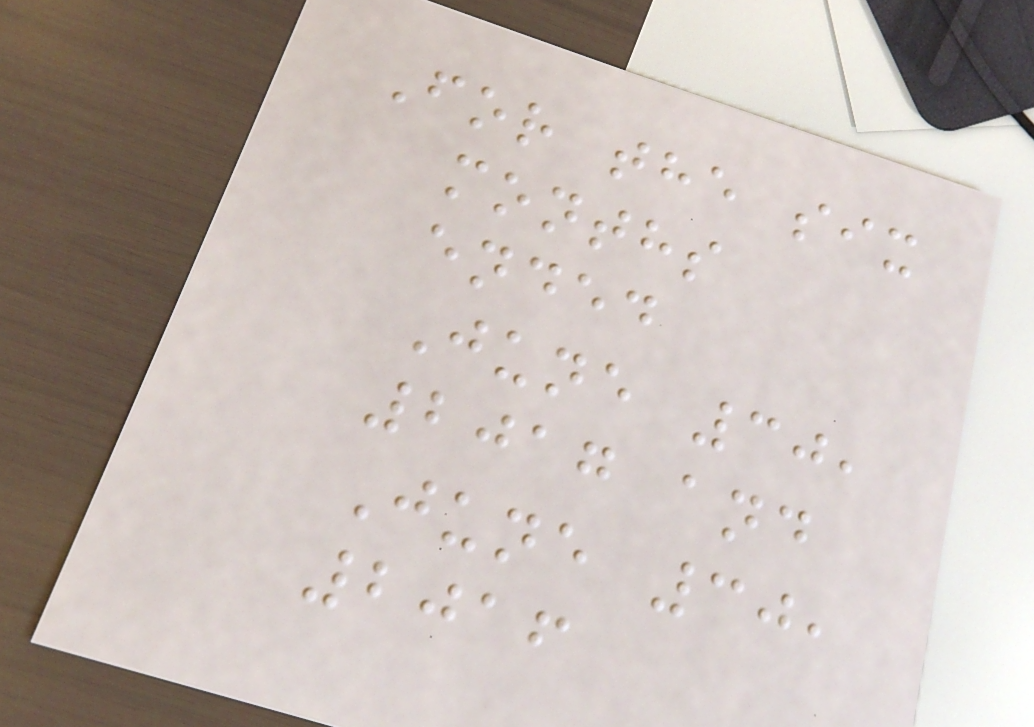For the six
months
ended
June 30,
2017 and
June 30,
2016
